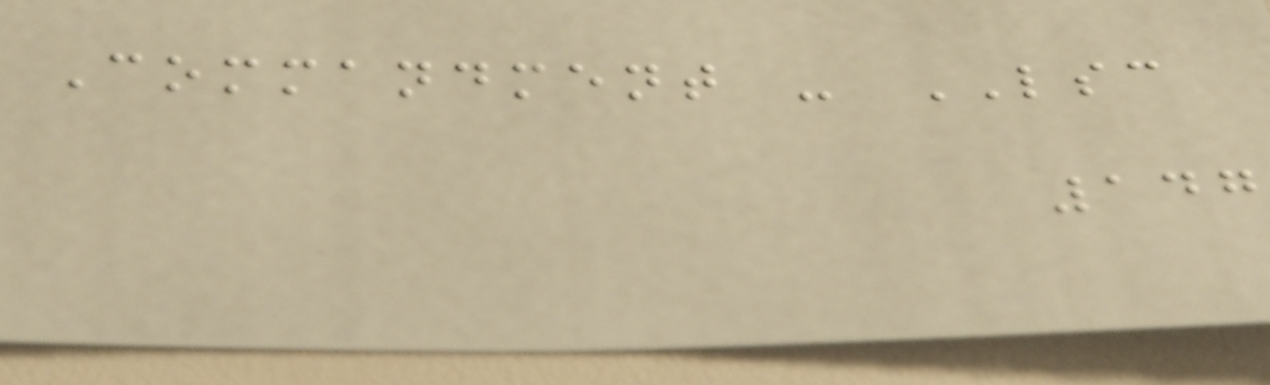Commandment - LSC
147
